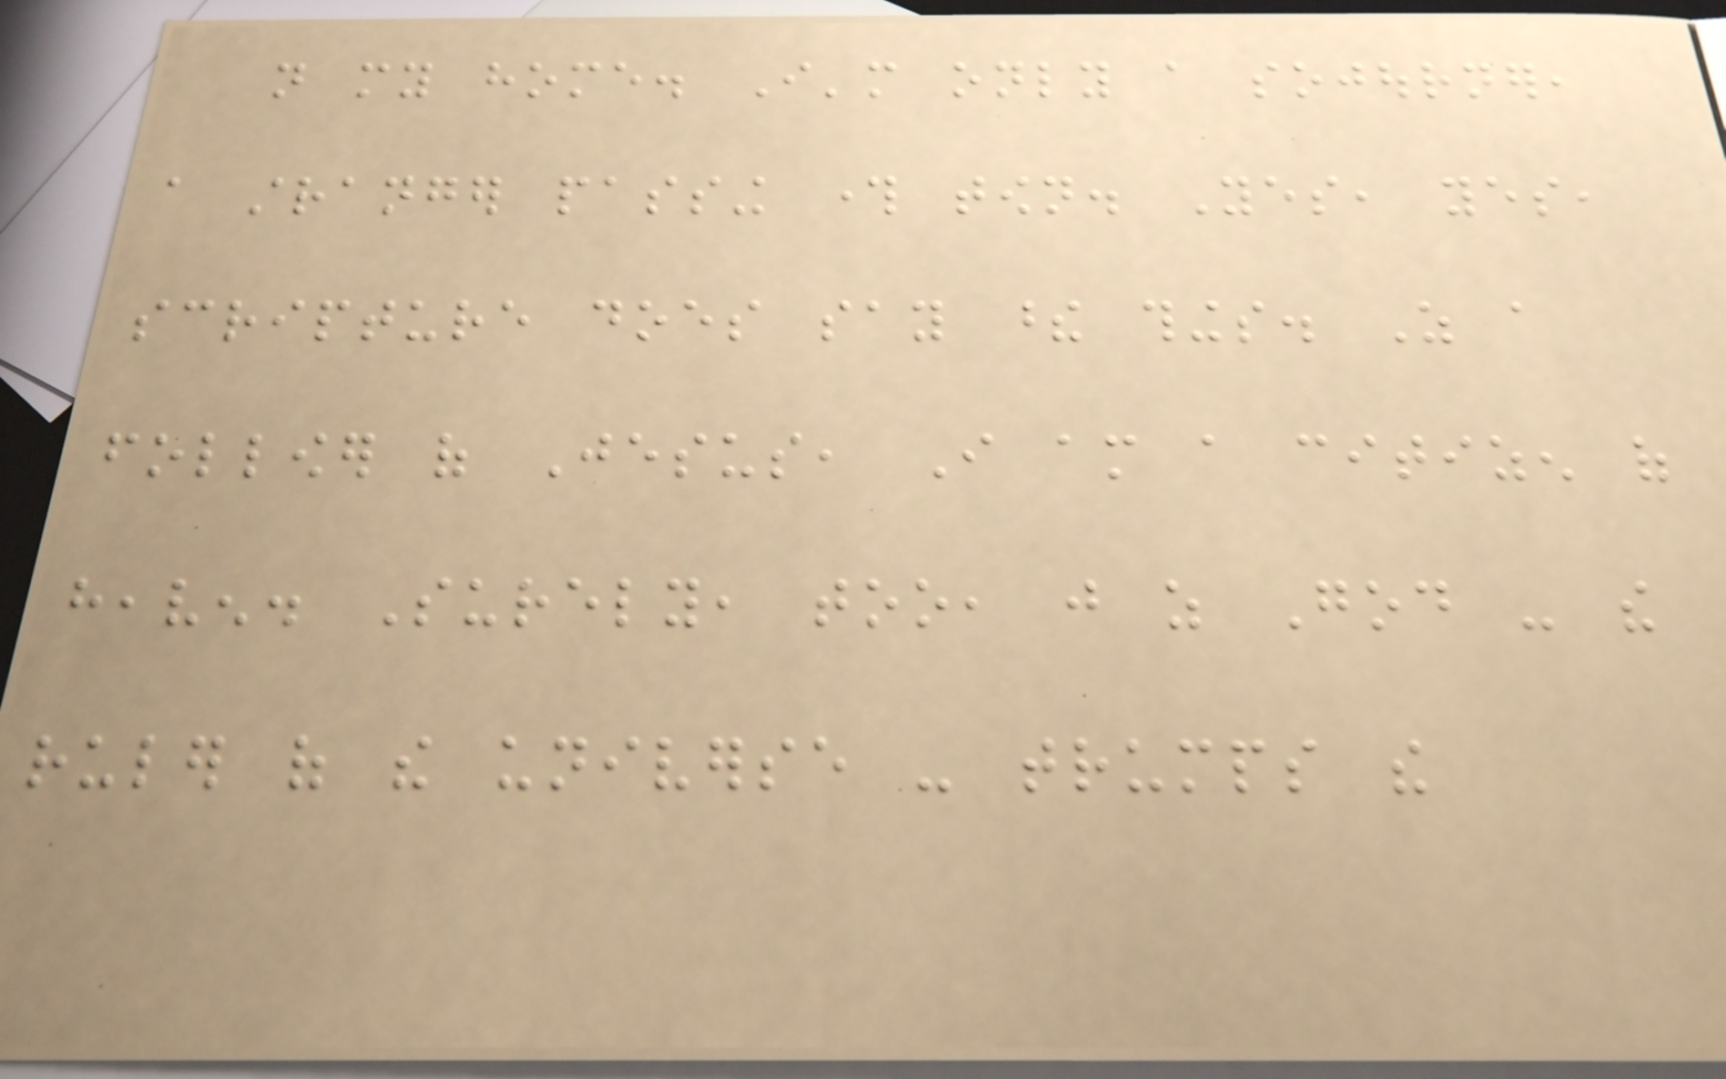not my home. I'm only a sojourner,
a stranger passing through town. Yes, yes,
scripture does say these things. As a
follower of Jesus, I am a citizen of
heaven. Surely, too, just as God - the
ruler of the universe - trumps the
